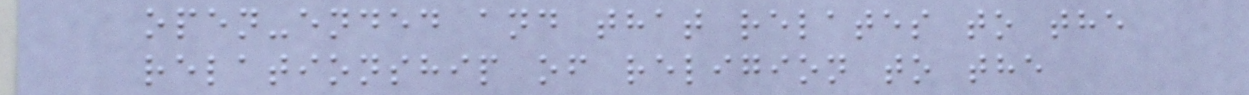open-ended and that relates to the
relationship of religion to the
